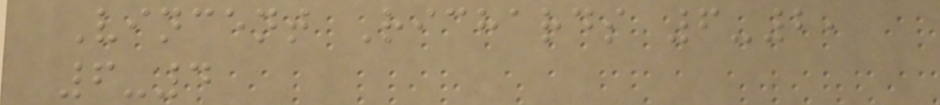Vincent Richards 6-2,
6-4
